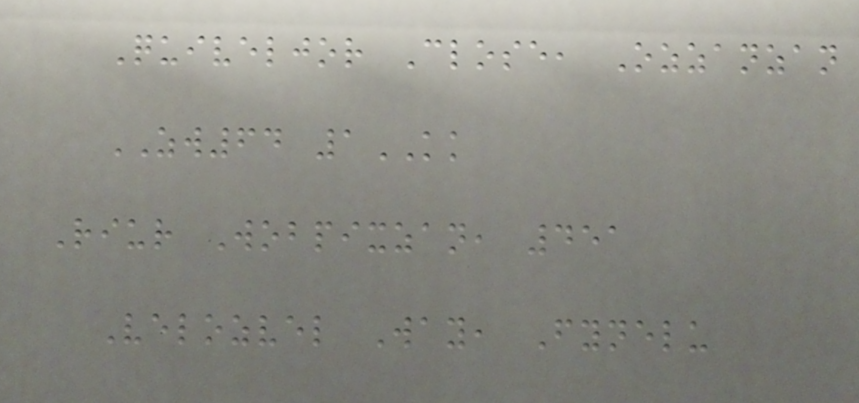Quiveljor Close, Ozzanzan
ZW64 1KK
Riur Wobpixzan, 451
Velozvel Way, Fynelu
